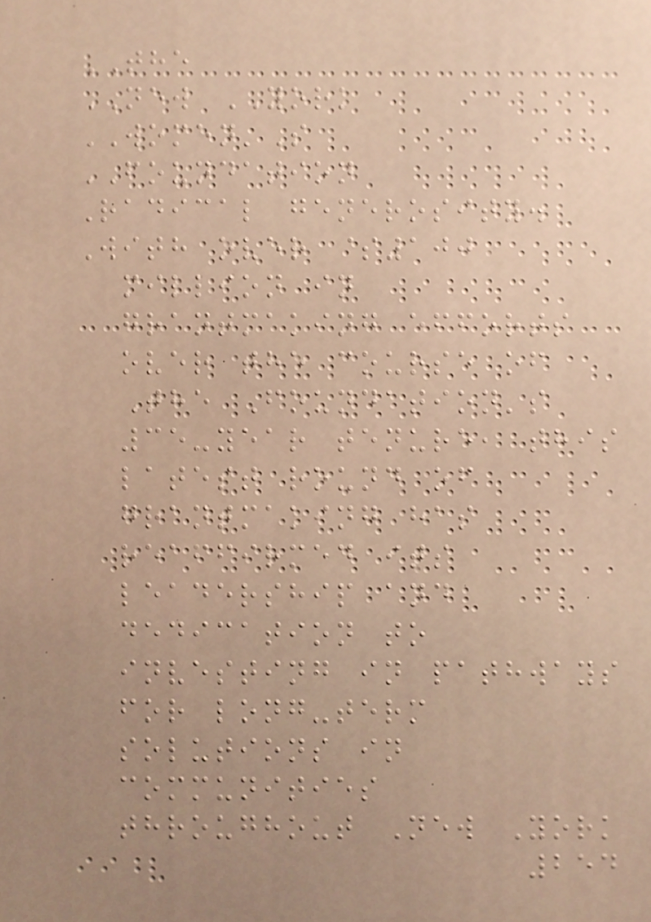THE
NEW YORK
WOMEN'S
FOUNDATION
Radical generosity.
With over $100
million in
grantmaking efforts
over the course of
The Foundation's
35-year tenure, this
latest round of
grantmaking has
reaffirmed its
leadership and
dedication to
investing in pathways
for long-term
solutions in
communities
throughout New York
254
